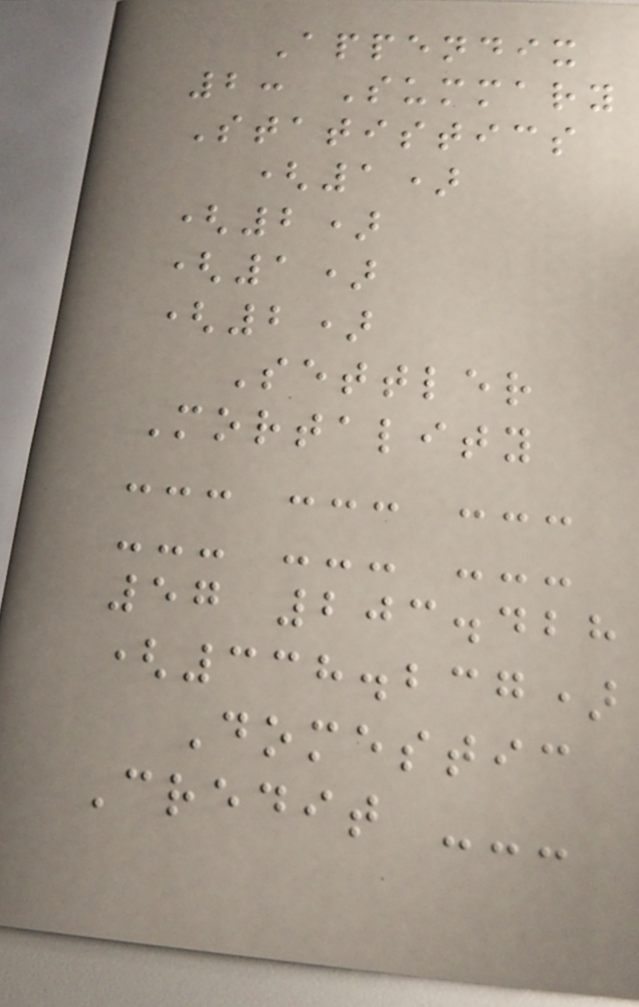Appendix
2: Summary
Statistics
(1)
(2)
(1)
(2)
Settler
Mortality
--- --- ---
--- --- ---
57 203.428
(338.237)
Domestic
Credit ---
